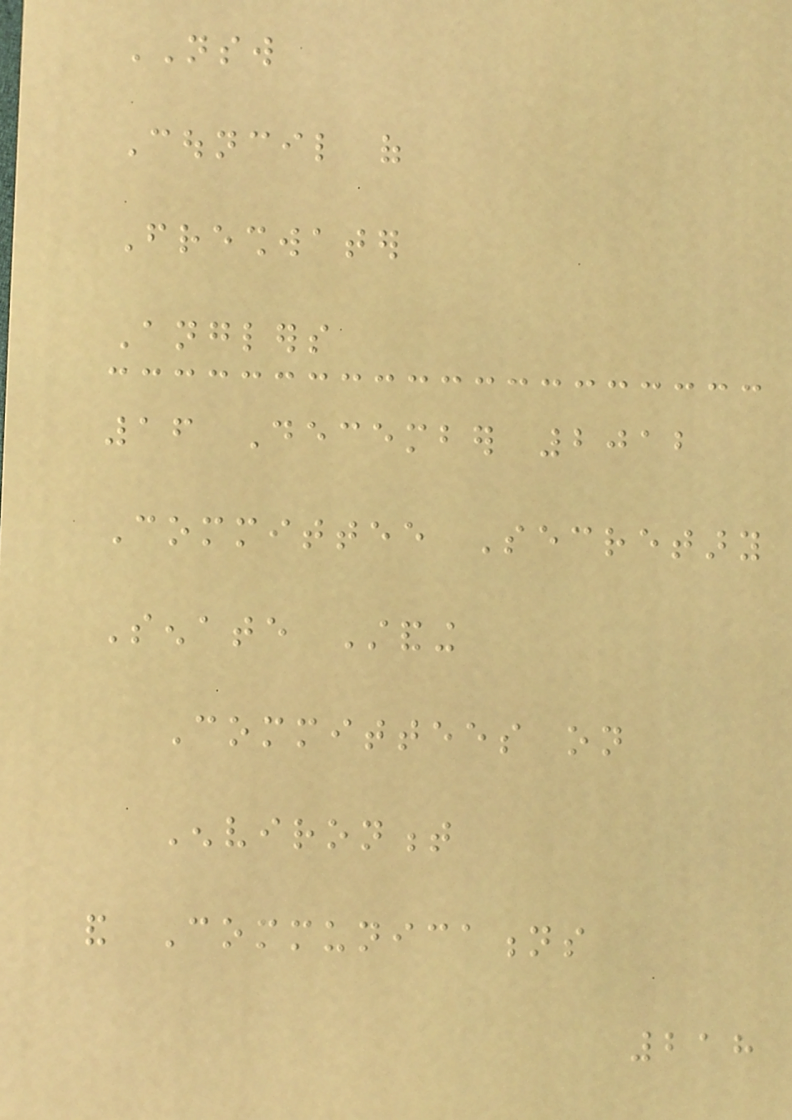NSW
Council of
Freshwater
Anglers
16 December 2012
Committee Secretary
Senate Standing
Committees on
Environment
and Communications
218
